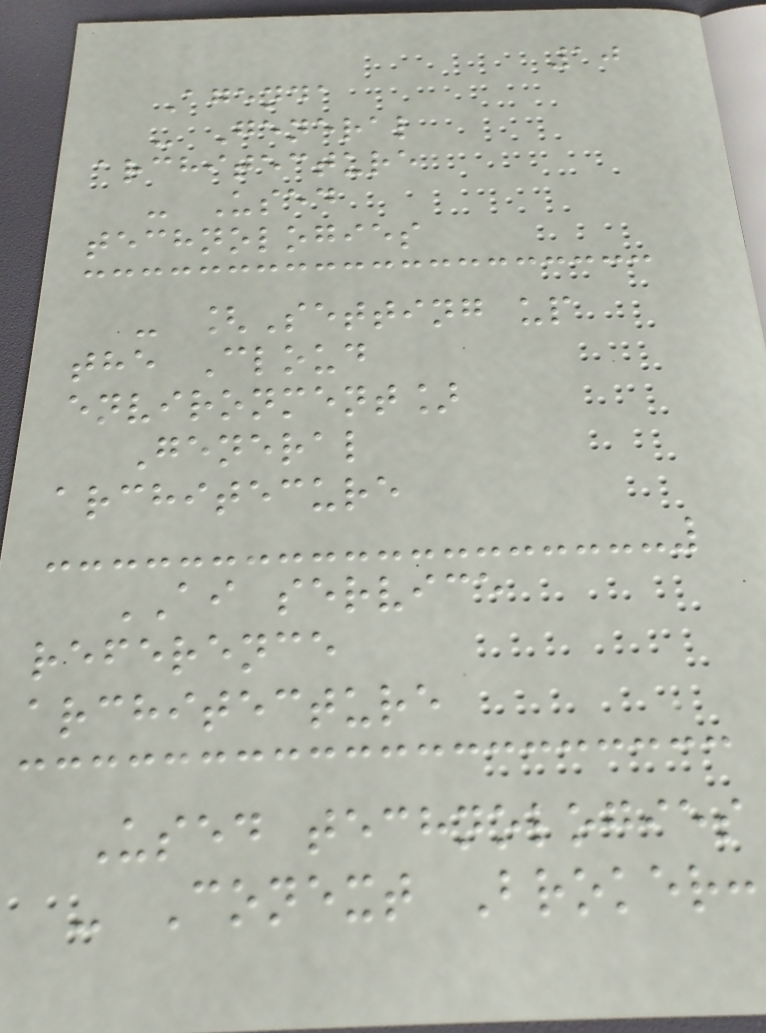10
Agenda
- General
architecture
- Used
technologies
- [Setting up
the Cloud
environment]
General
architecure
AI service
reference
architecture
Used technologies
- Conext Broker:
